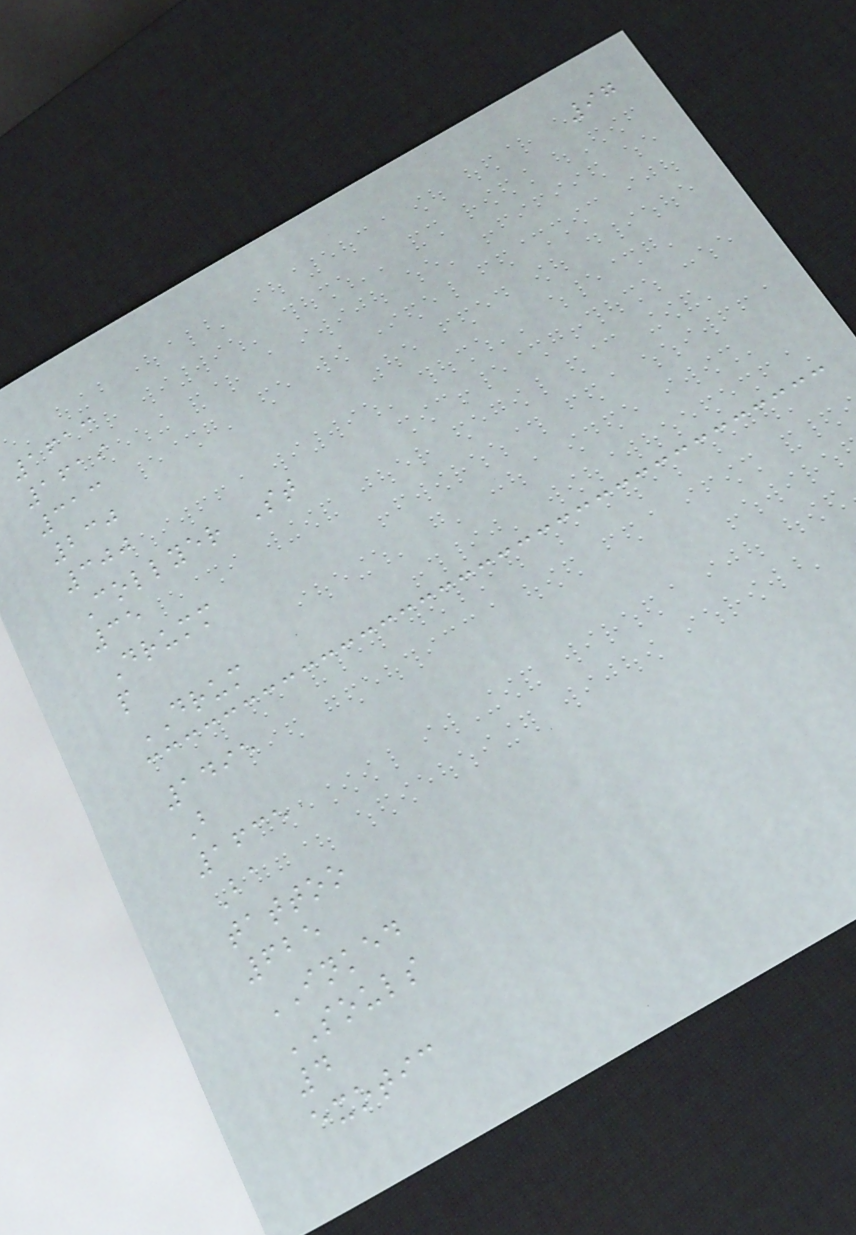97
1613
1619
313
230
300
Collyer St
35
Drumm
p
DRUM
1495
B
1635
Ba
tattoo
625
INKED
SOULS
4
exotic
